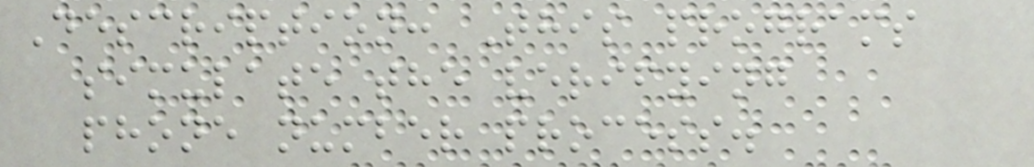Description: This programs
simulate the verifying
phone number process.
